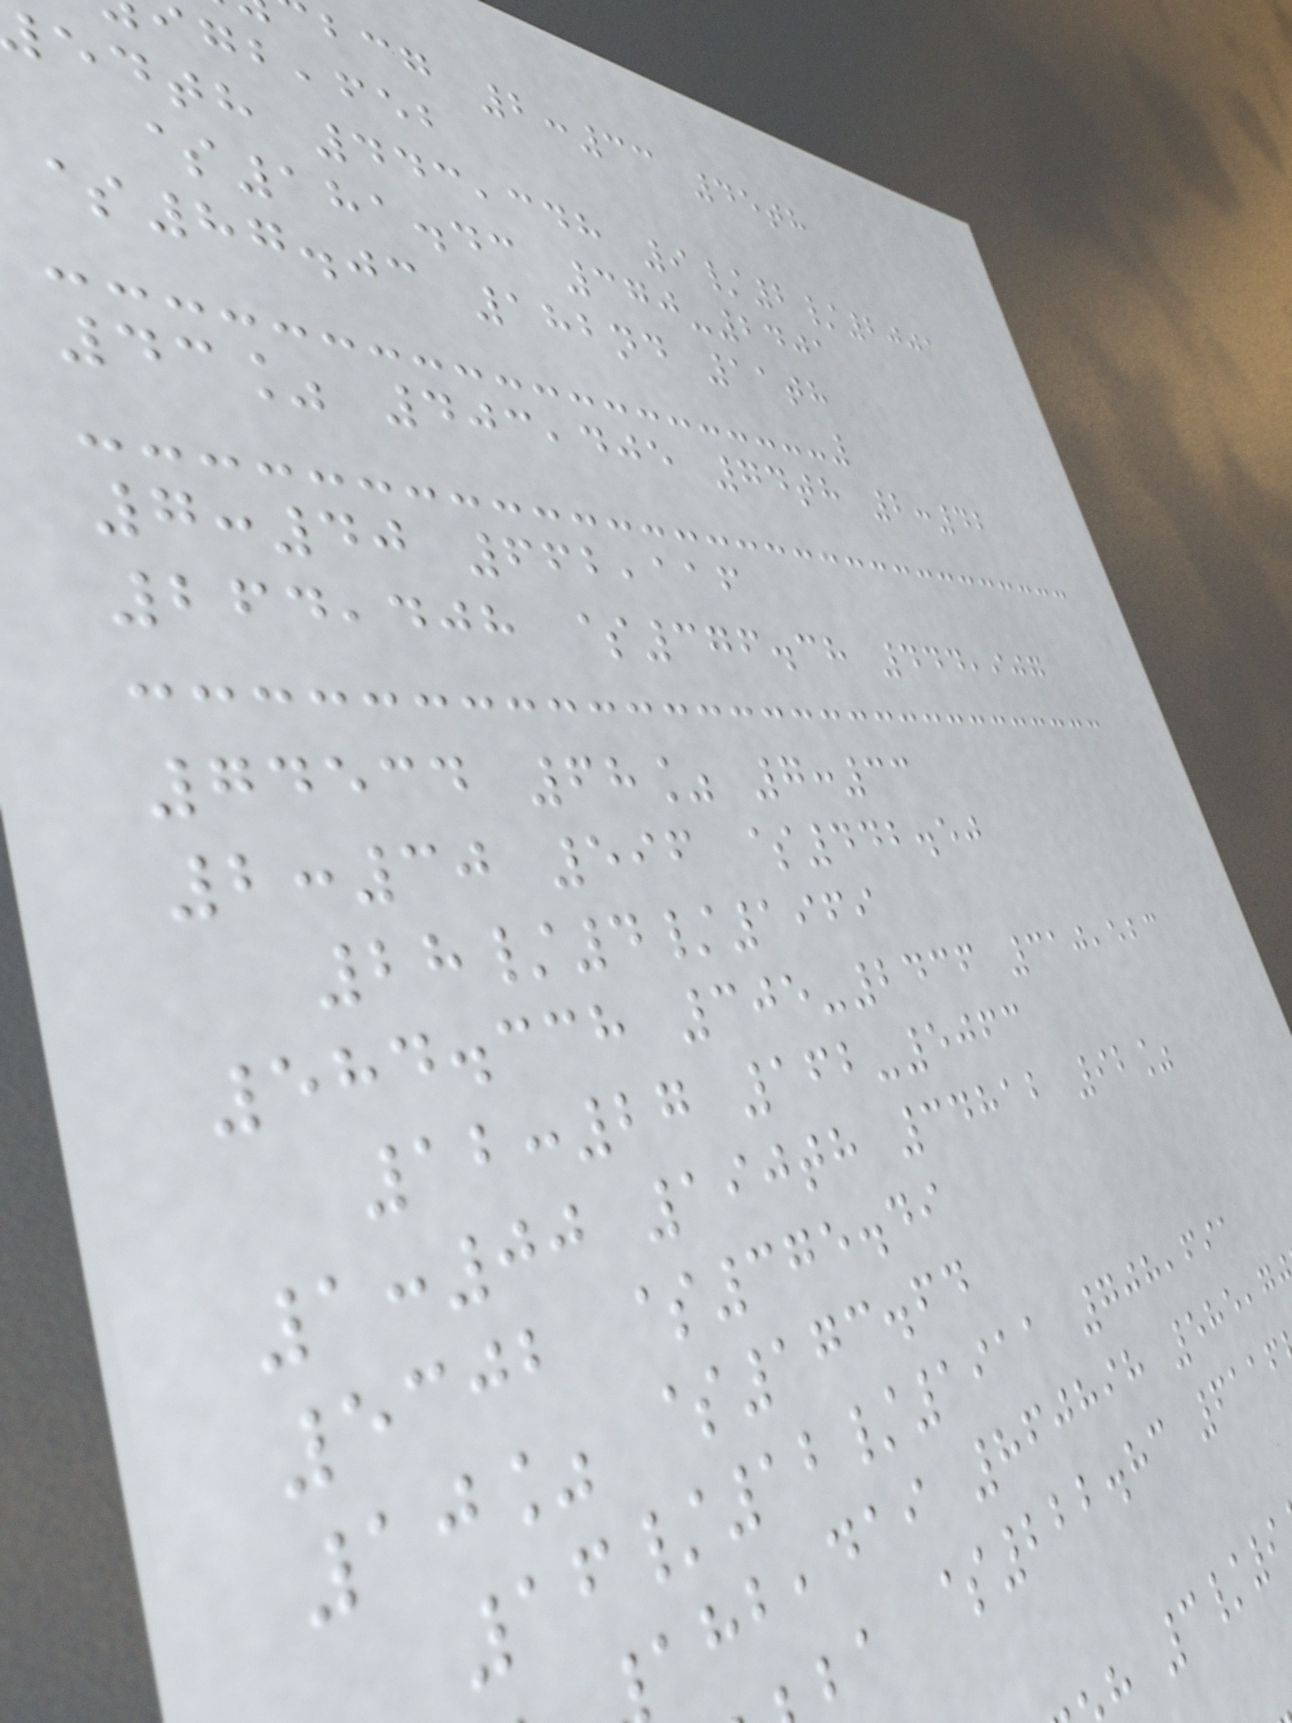bcg 2:33 45th
,feb
edth 443,348 9/2/2001
$181.43 370-2401
$87.03 182nd 11th
43% 403,405 74th 2:42
7:40 662,116
264,408 $376.38 444,907
74534 68% 7:33
2:30 596 $442.50
28/4/1969
584.338 305-2436 310,523
12:27 162-5063
1:00 190th 34812 92%
5302 $375.49
10% $173.64
16/12/1911 708,691
,dai 860898 585,7
ba $222.83 6116
h 3/9
